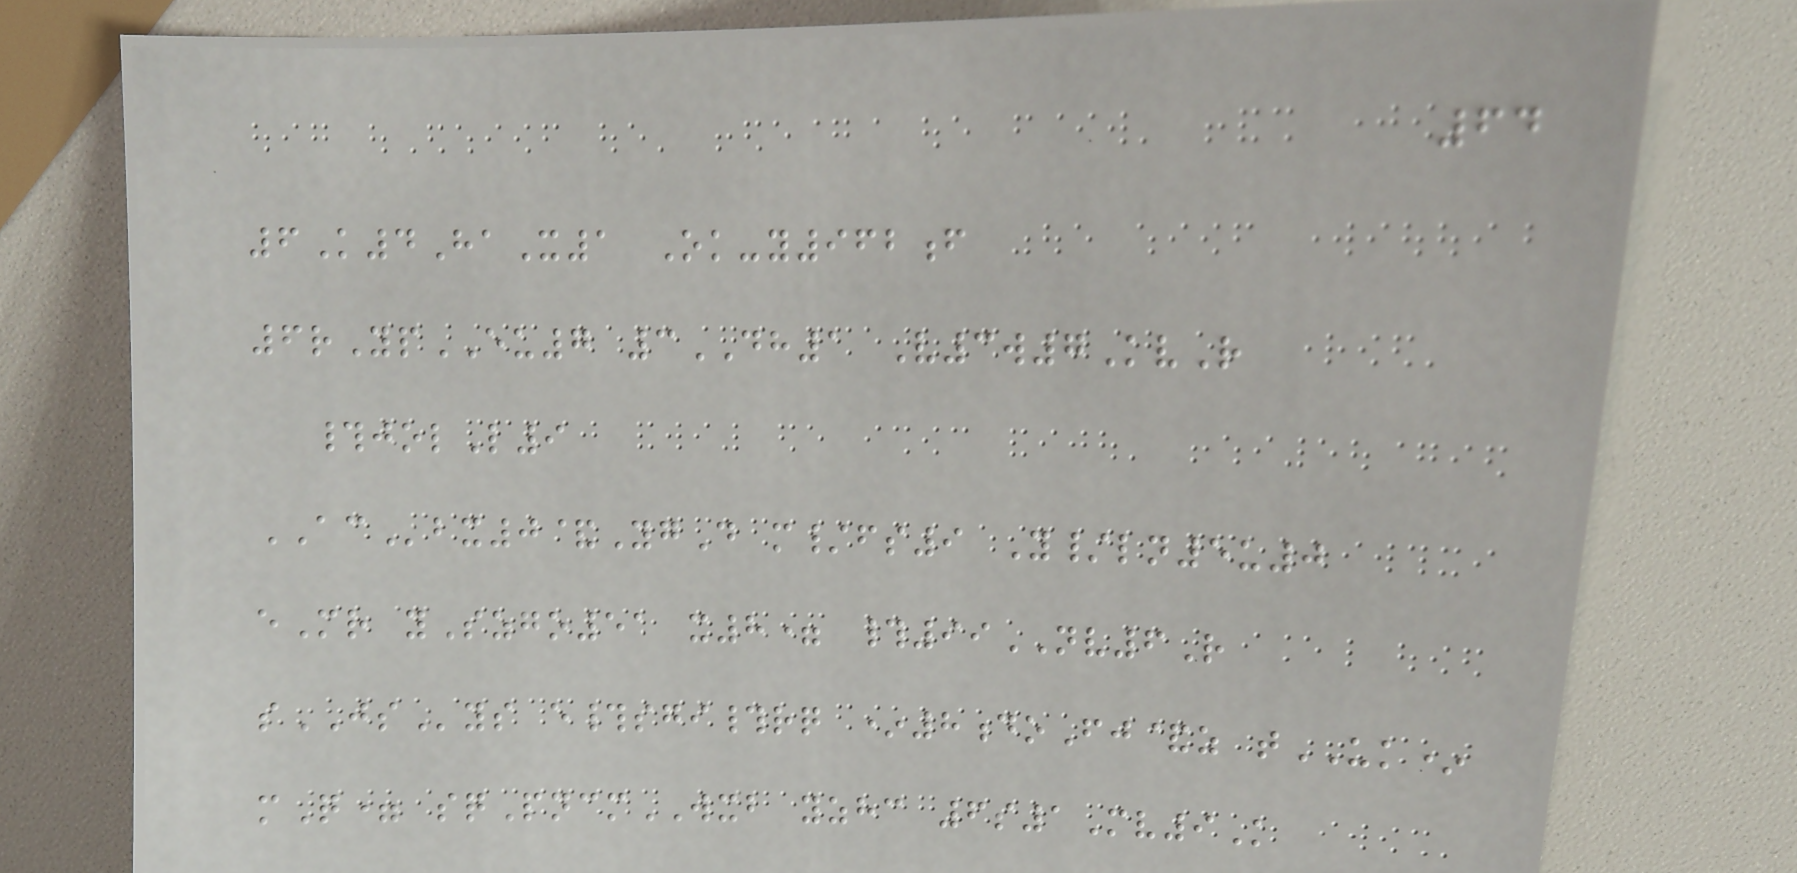64
6K4HaX1 Ok-y962f
6rYpEU7 3DH1 V3w7KvR
#jolL9
ACbx0&YgD m/fs9 Y/ln5u0
eMr ySzgo51 x8= #99NV6R
sJSys e#sgi#rq *8doFj&z tUK*
mQ= sqPncmWXB yzhc 6s1Mv9K
